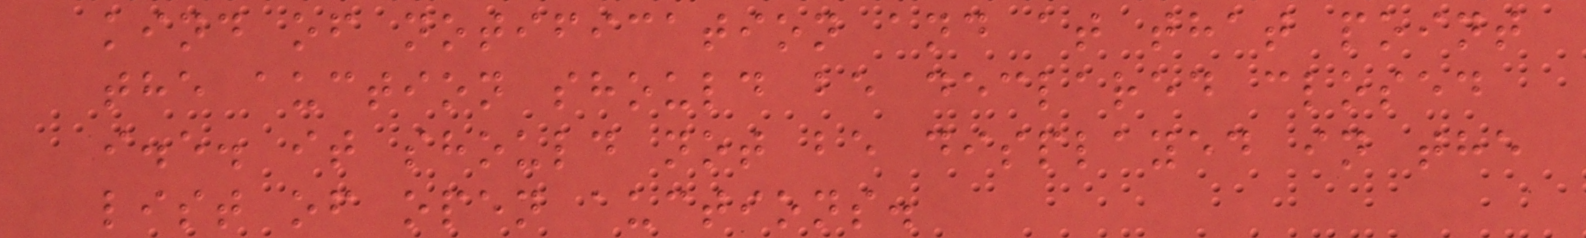kind of notification and at that point
the auction should be declared closed
i.e. it should not be displayed in the
list of open auctions.
